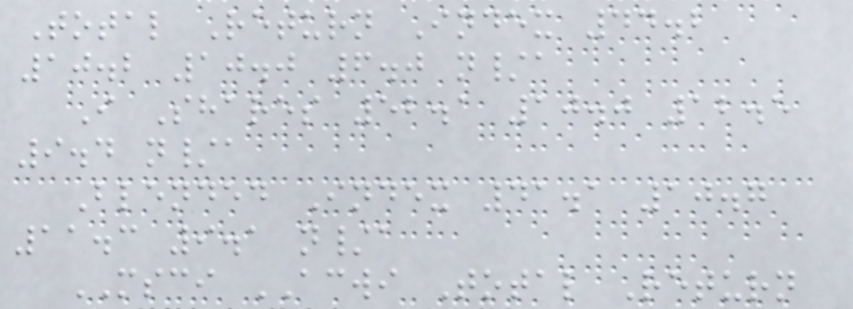Total Return Index 44.2
10.2 10.0 6.0 n/a
I Shares 52.1 10.0 12.5
9.4 n/a
Blended Index 41.1 10.7
11.3 9.1 n/a
MSCI ACWI Total Return
